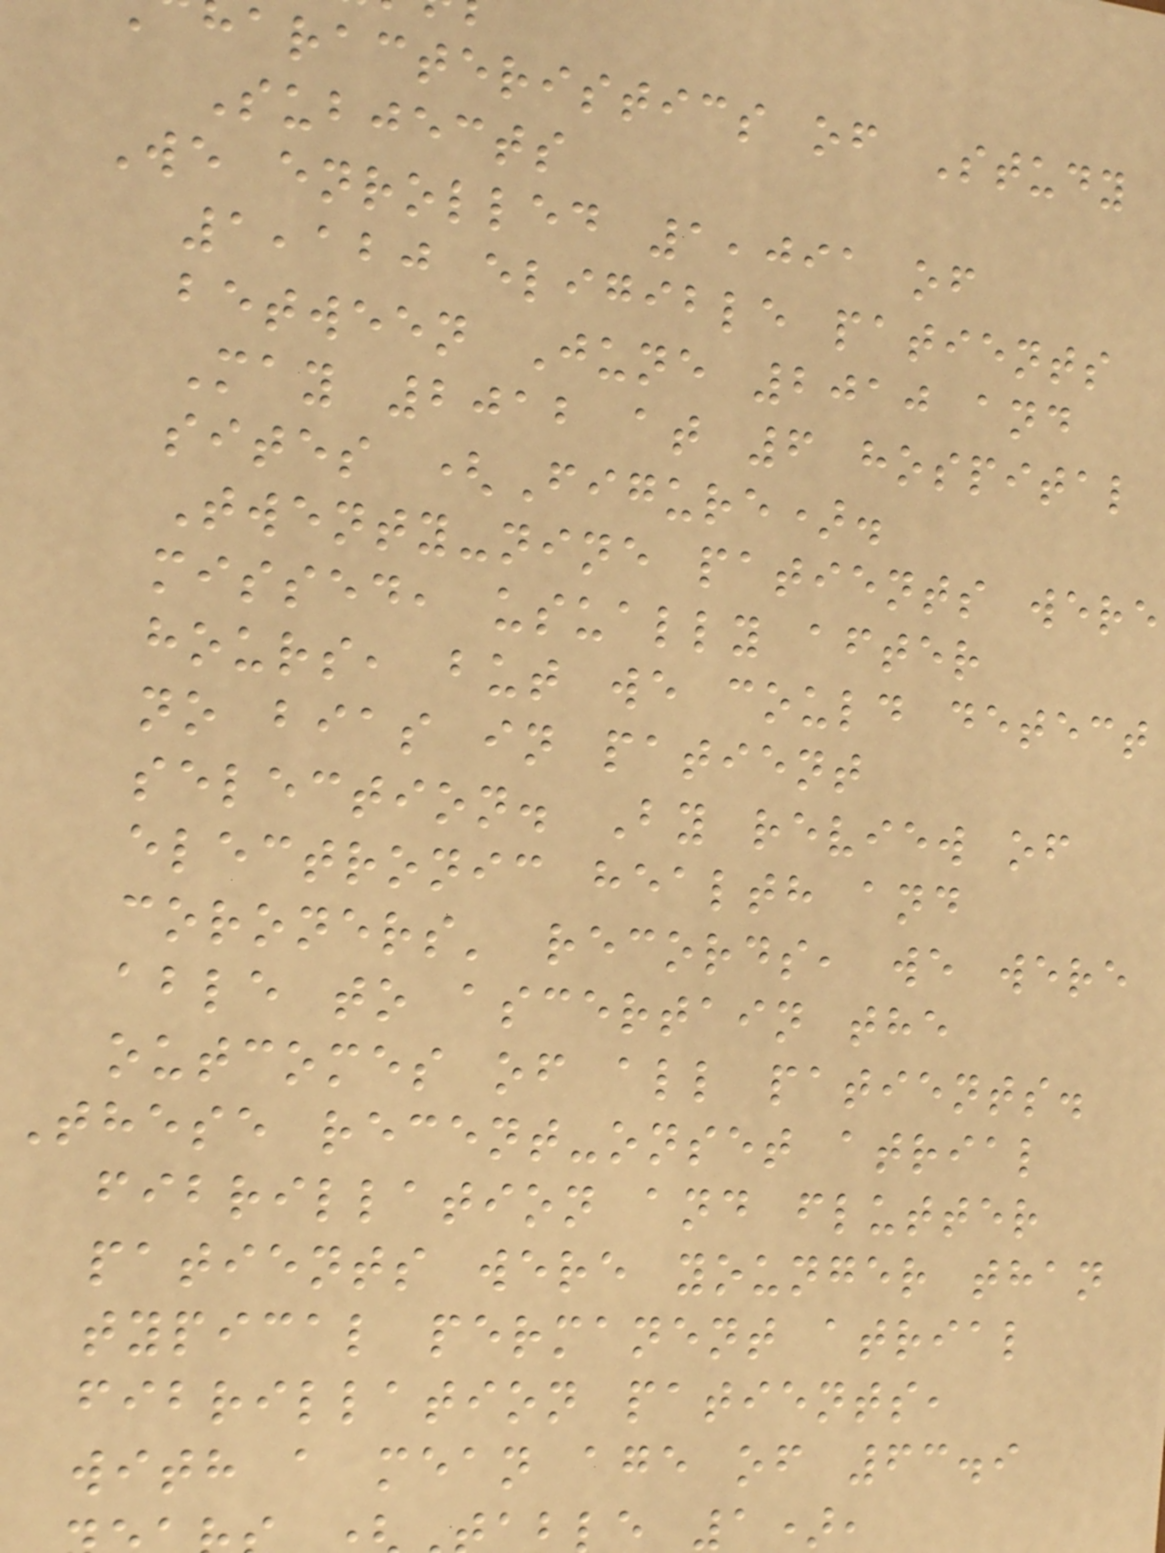aracteristics of Study
Subjects
We enrolled 1,091 of
1,120 eligible patients
between June 2010 and
May 2012 at 6 hospital
sites (Figure).
Twenty-nine patients were
missed, usually after
hours, but we could detect
no bias in patient
selection. By review of
electronic health and
coroners' records, we were
able to ascertain the
outcomes of all patients.
These recent-onset atrial
fibrillation and flutter
patients were younger than
typical permanent atrial
fibrillation patients,
with a mean age of 63.9
e 1),
